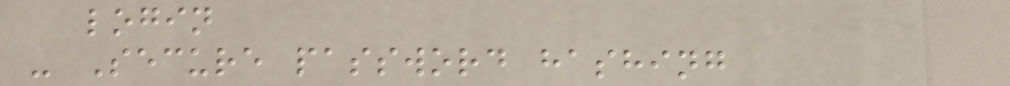login
- Secure password hashing
